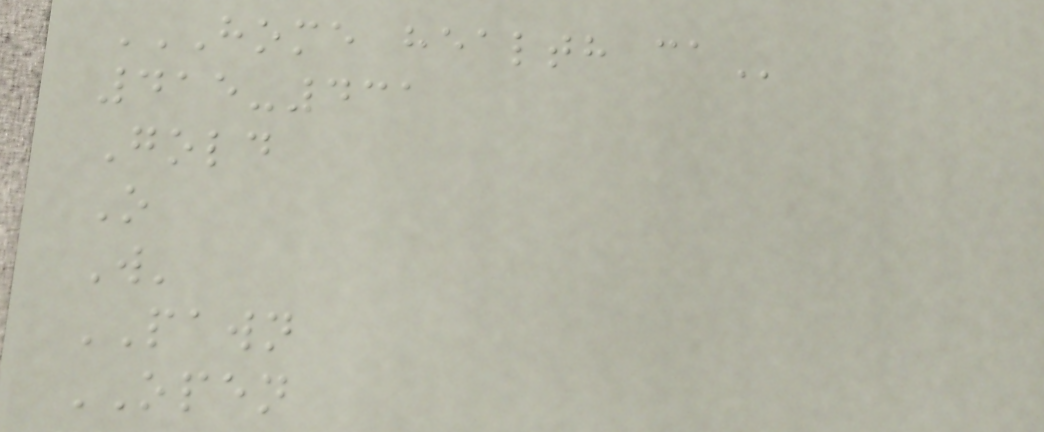HOME HEALTH CA
415-431
Gold
O
W'
PAWN
OPEN
